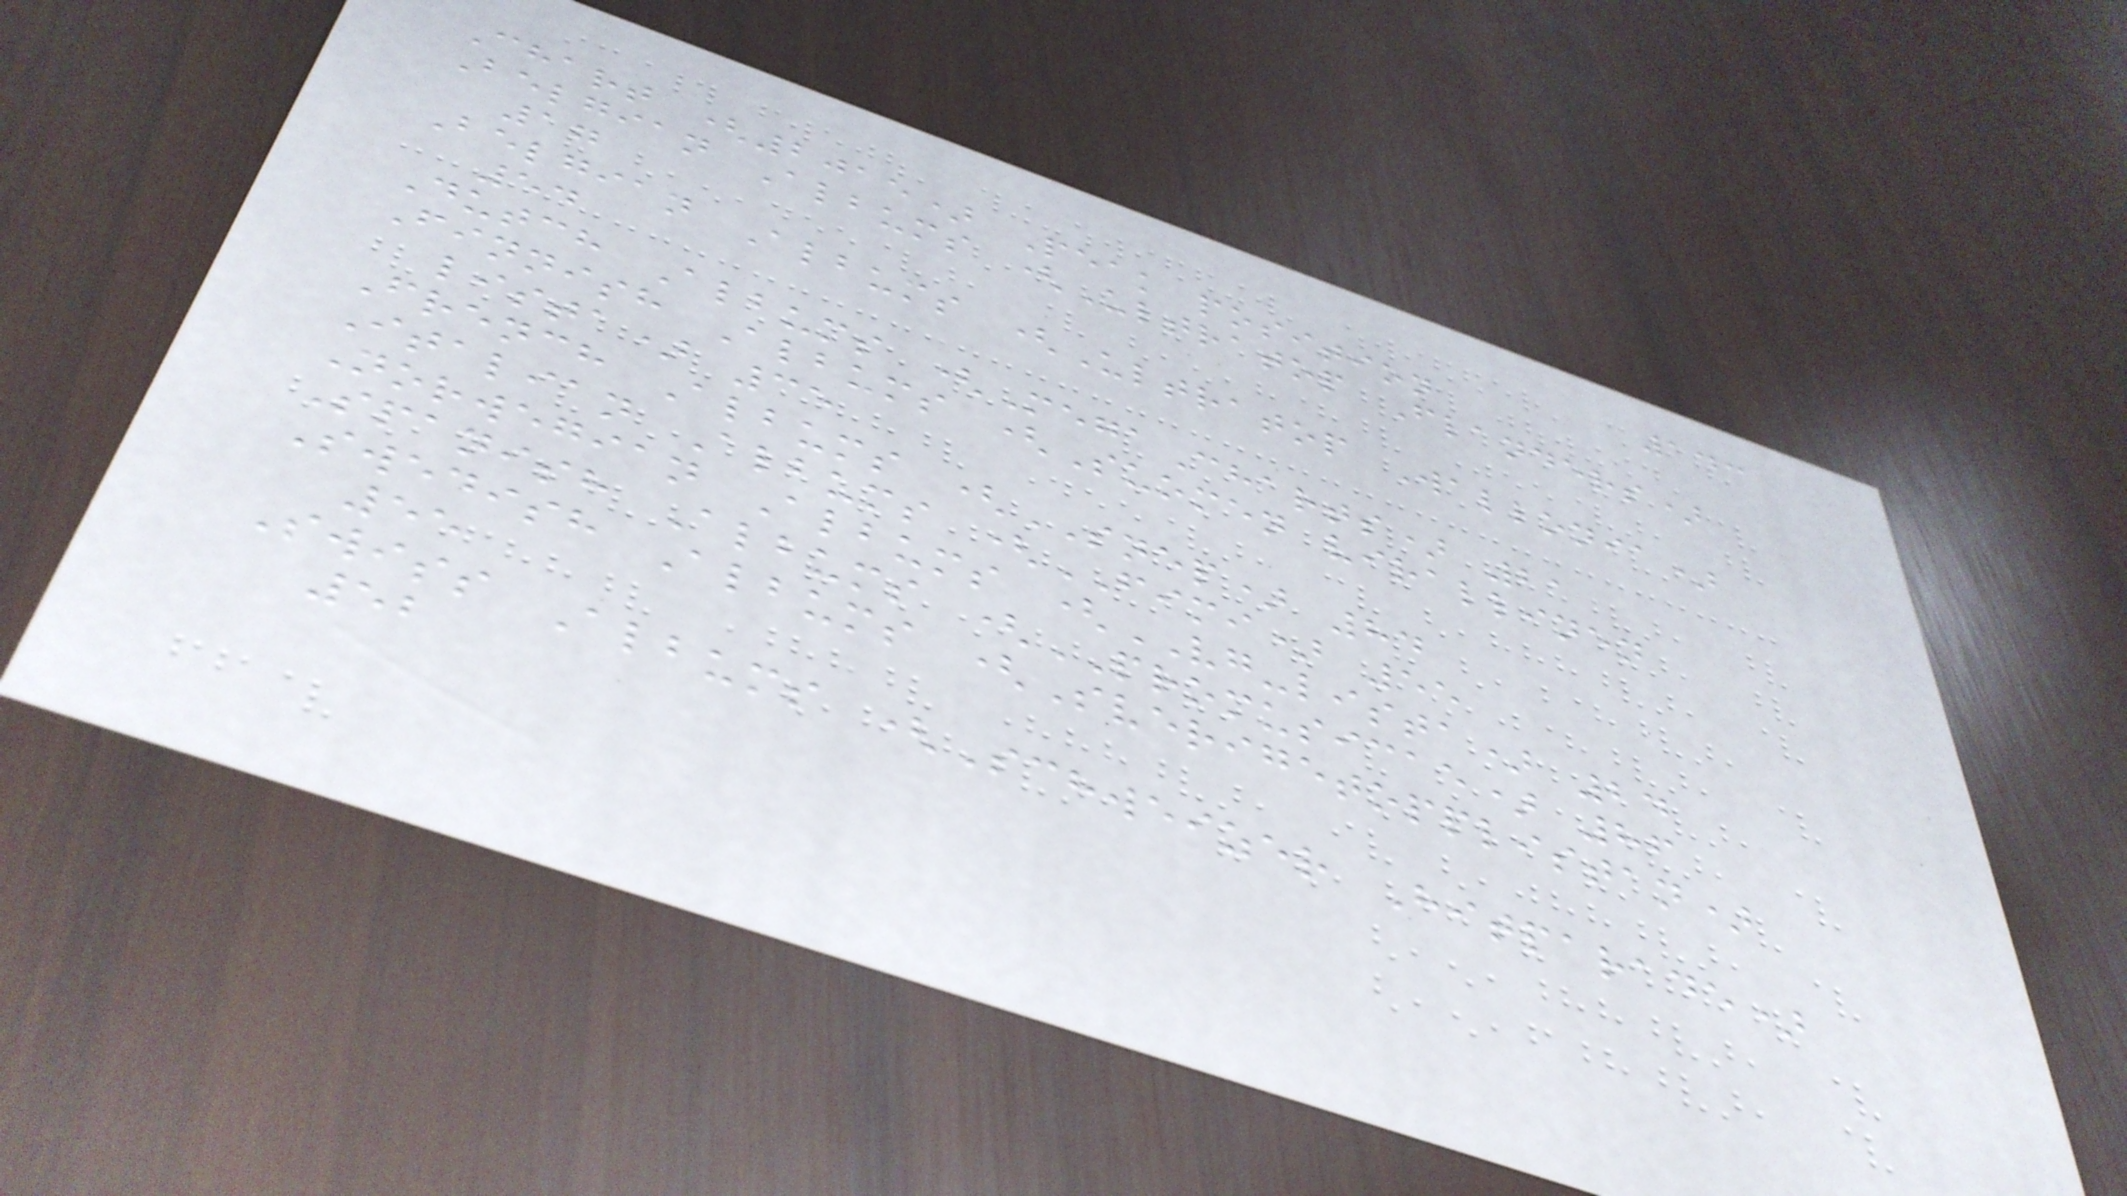143
Chart (2015) Peak position
Belgian Albums (Ultratop Flanders)
17
Belgian Albums (Ultratop Wallonia)
54
Dutch Albums (MegaCharts) 21
Finnish Albums (Suomen virallinen
lista) 35
French Albums (SNEP) 84
Italian Albums (FIMI) 55
Norwegian Albums (VG-lista) 24
Spanish Albums (PROMUSICAE) 86
Swedish Albums (Sverigetopplistan)
55
Swiss Albums (Schweizer Hitparade)
52
